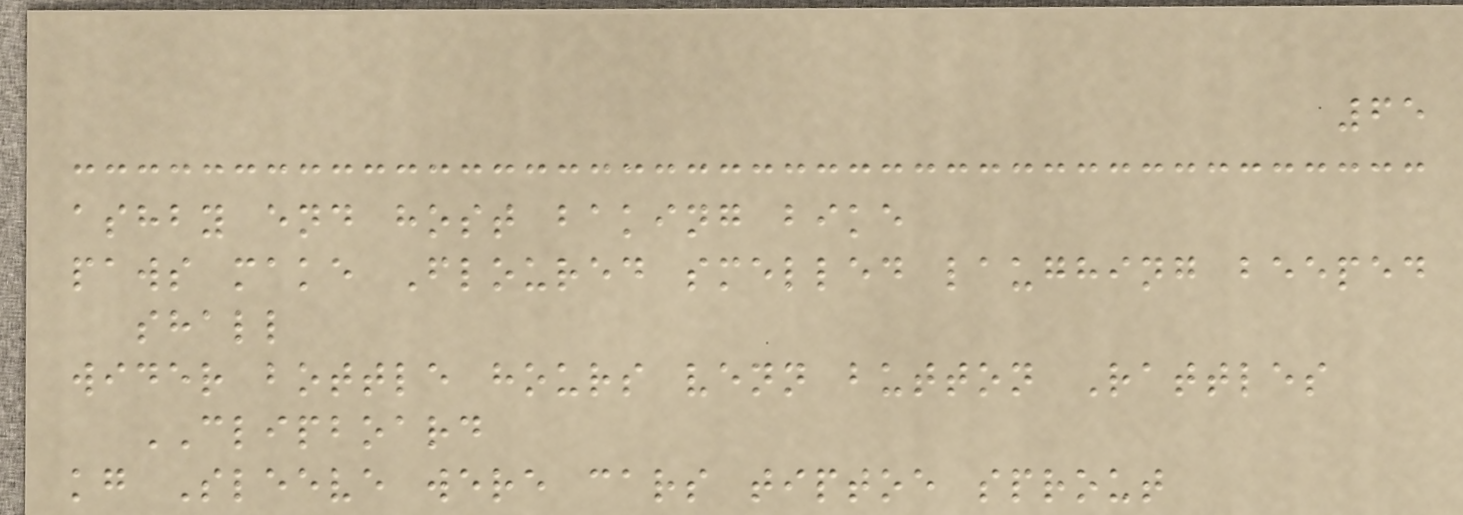65
ashby end host baking bike
paws make Floured smelled laughing beeped
shall
wider bottle hours venn button Rattles
CLIPBOARD
kg Sleeve were cars tiptoe sprout
